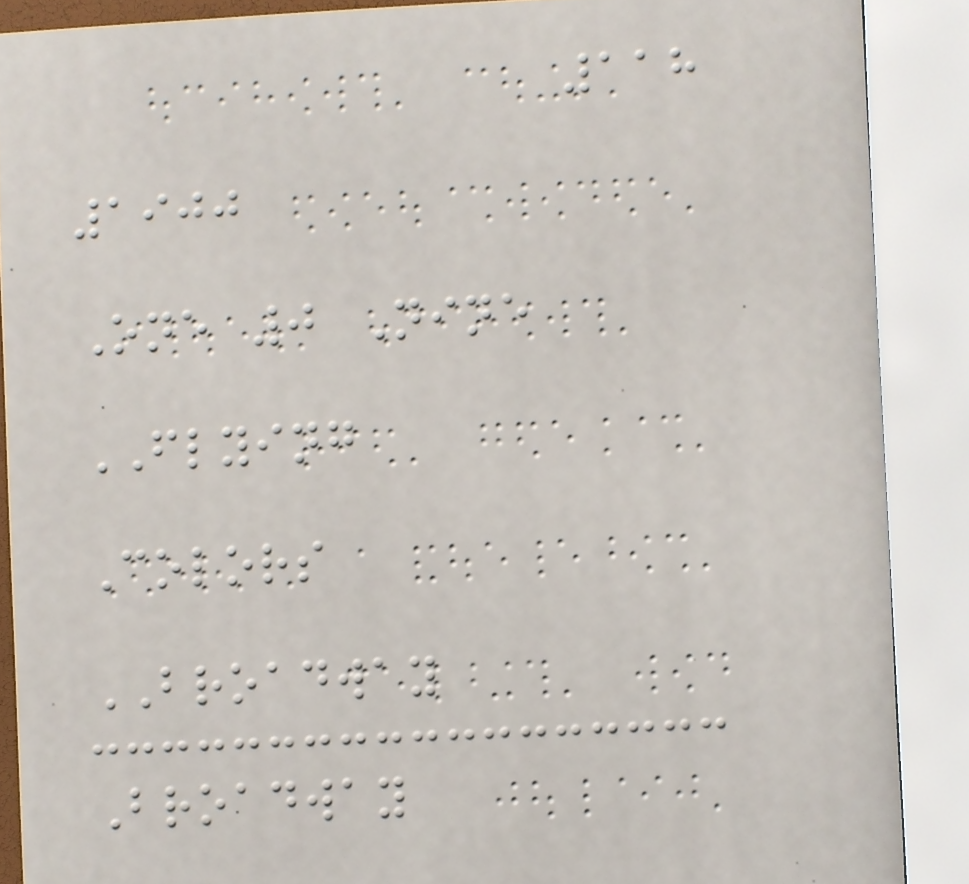118
1900
One 0 Nine
FLYING
Colors
BROADWAY
Broadway
